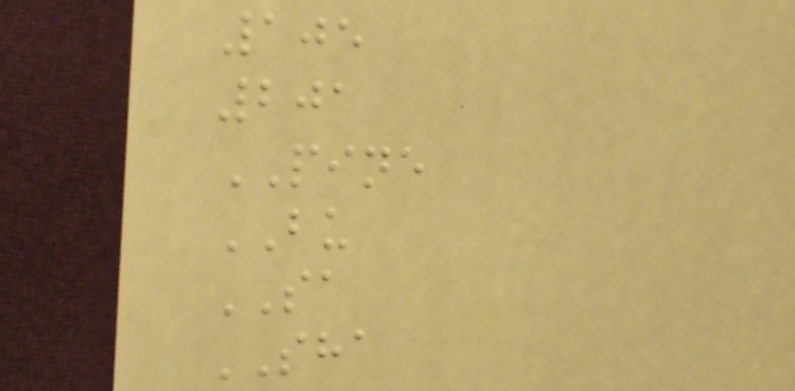105
201
PINE
BU
SA
SHA
